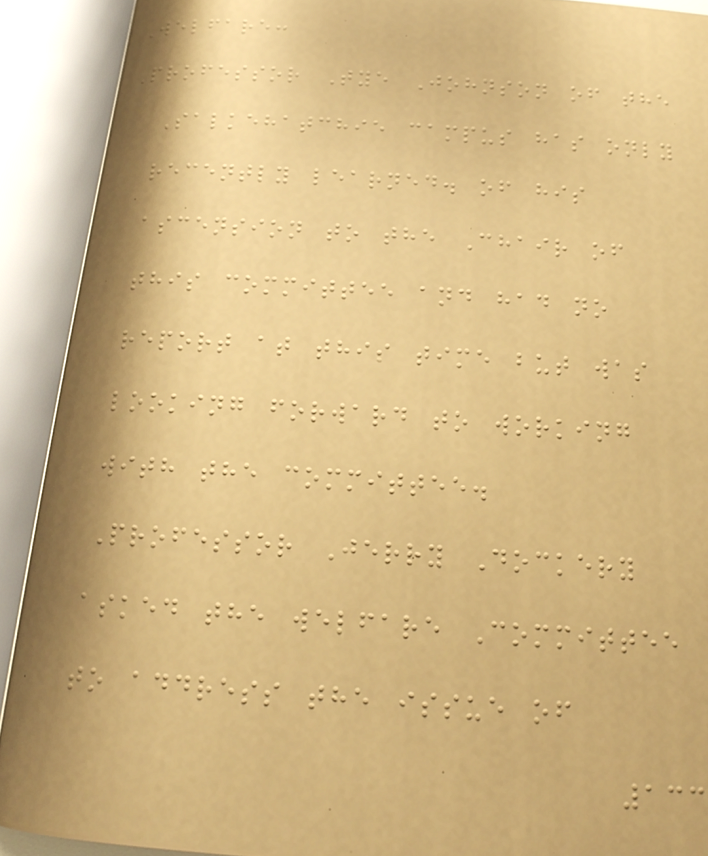Welfare:
Professor Tye Johnson of the
Salkehatchie campus has only
recently learned. of his
ascension to the Chair of
this committee and had no
report at this time but was
looking forward to working
with the committee.
Professor Jerry Dockery
asked the welfare Committee
to address the issue of
133
